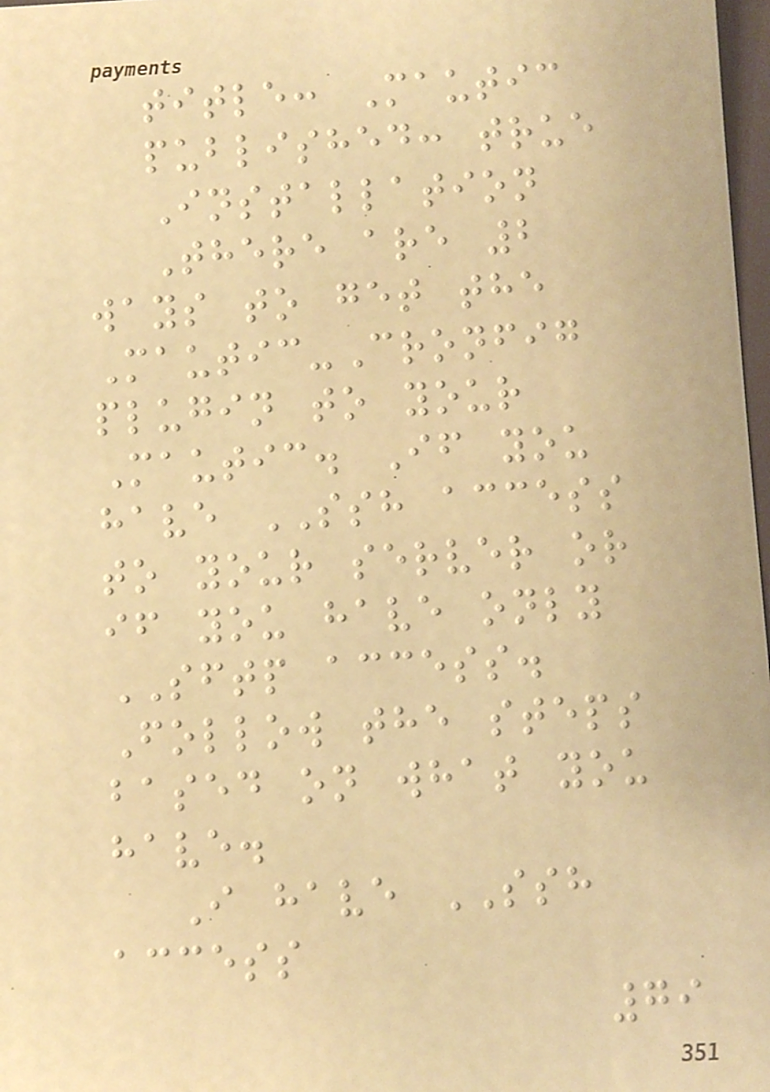title: Mautic
published: true
Installation
There are 2
ways to get the
Mautic-Cronfig
plugin to your
Mautic. If you
have SSH access
to your server or
if you have only
SFTP access.
Follow the steps
based on what you
have.
I have SSH
access
79
